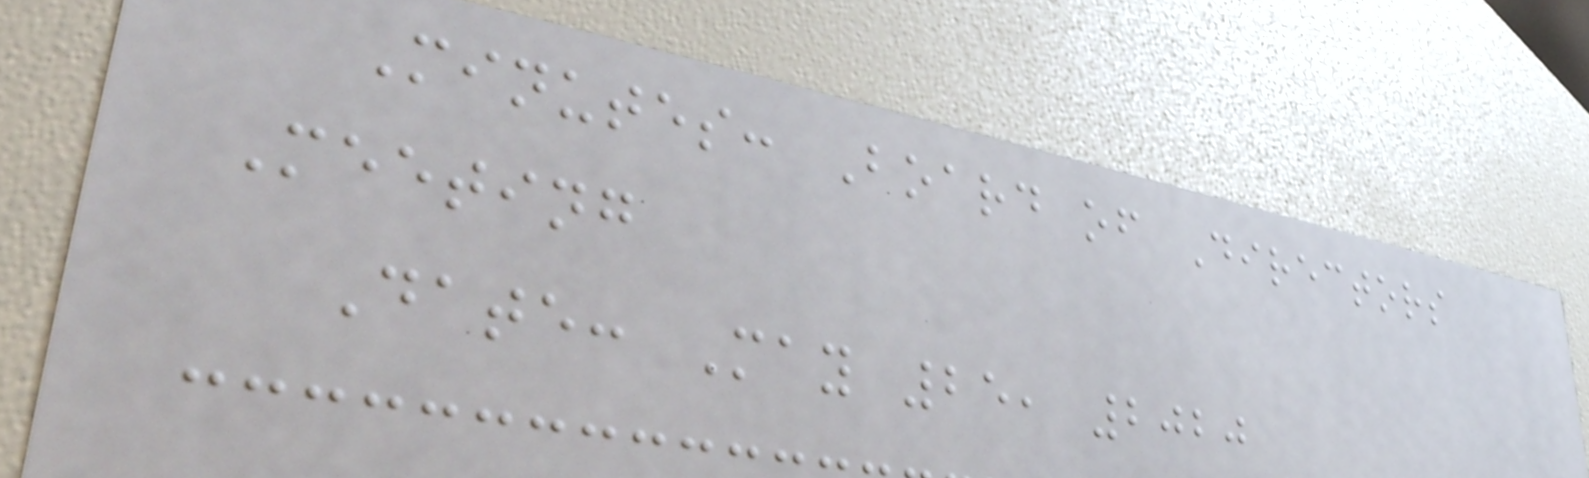Minutes: Board of Directors
Meeting
Date: May 25, 2020
